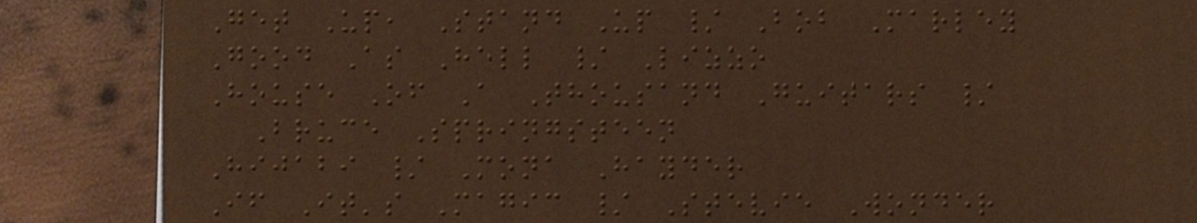Get Up, Stand Up / Bob Marley
Good As Hell / Lizzo
House Of A Thousand Guitars /
Bruce Springsteen
Hijabi / Mona Hayder
If It's Magic / Stevie Wonder
